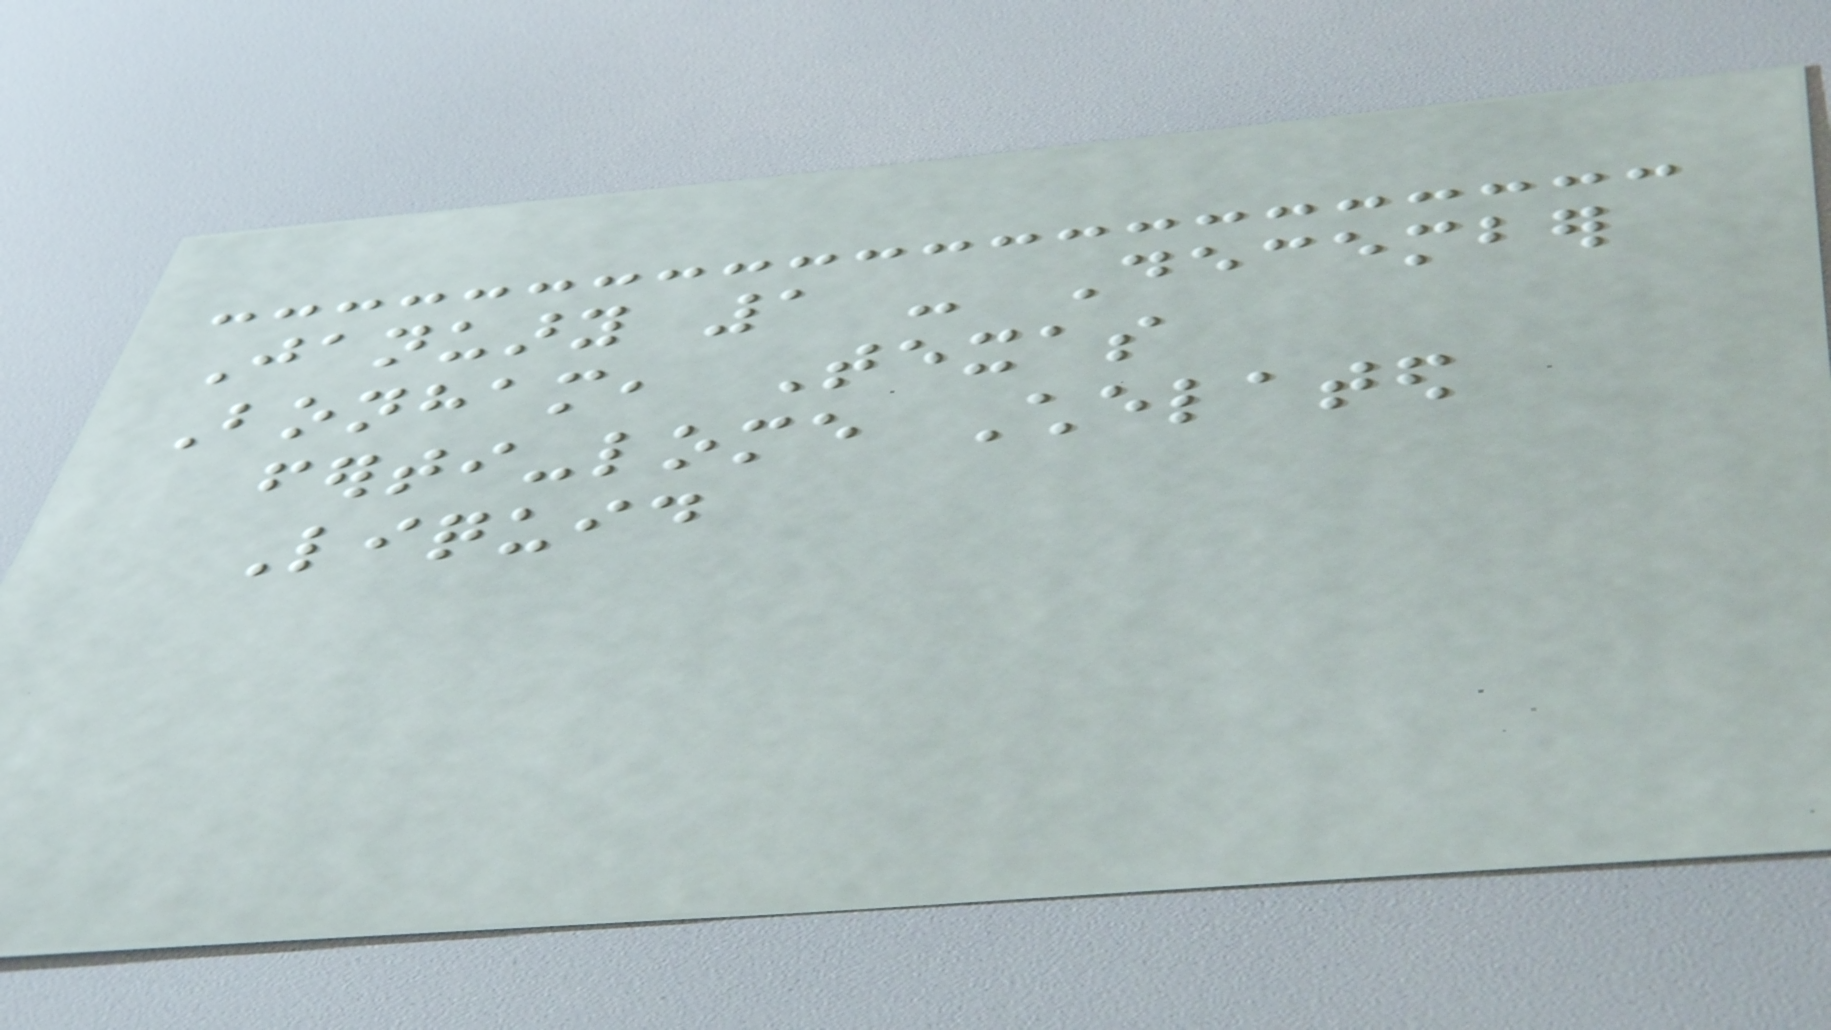January 1 - December
Bonham, Texas
ferti-lome Chelated
Liquid
